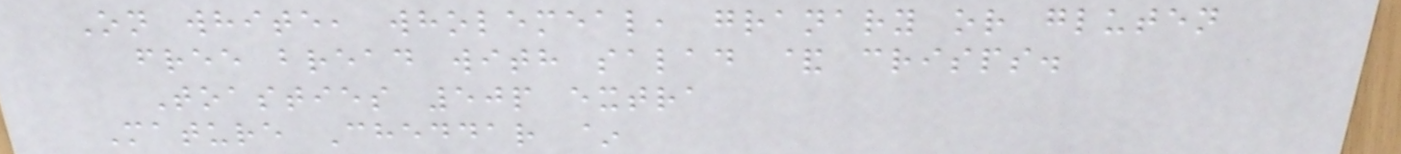On white, wholemeal, granary or gluten
free bread with salad & crisps.
Toasties 50p extra
Mature Cheddar ~
